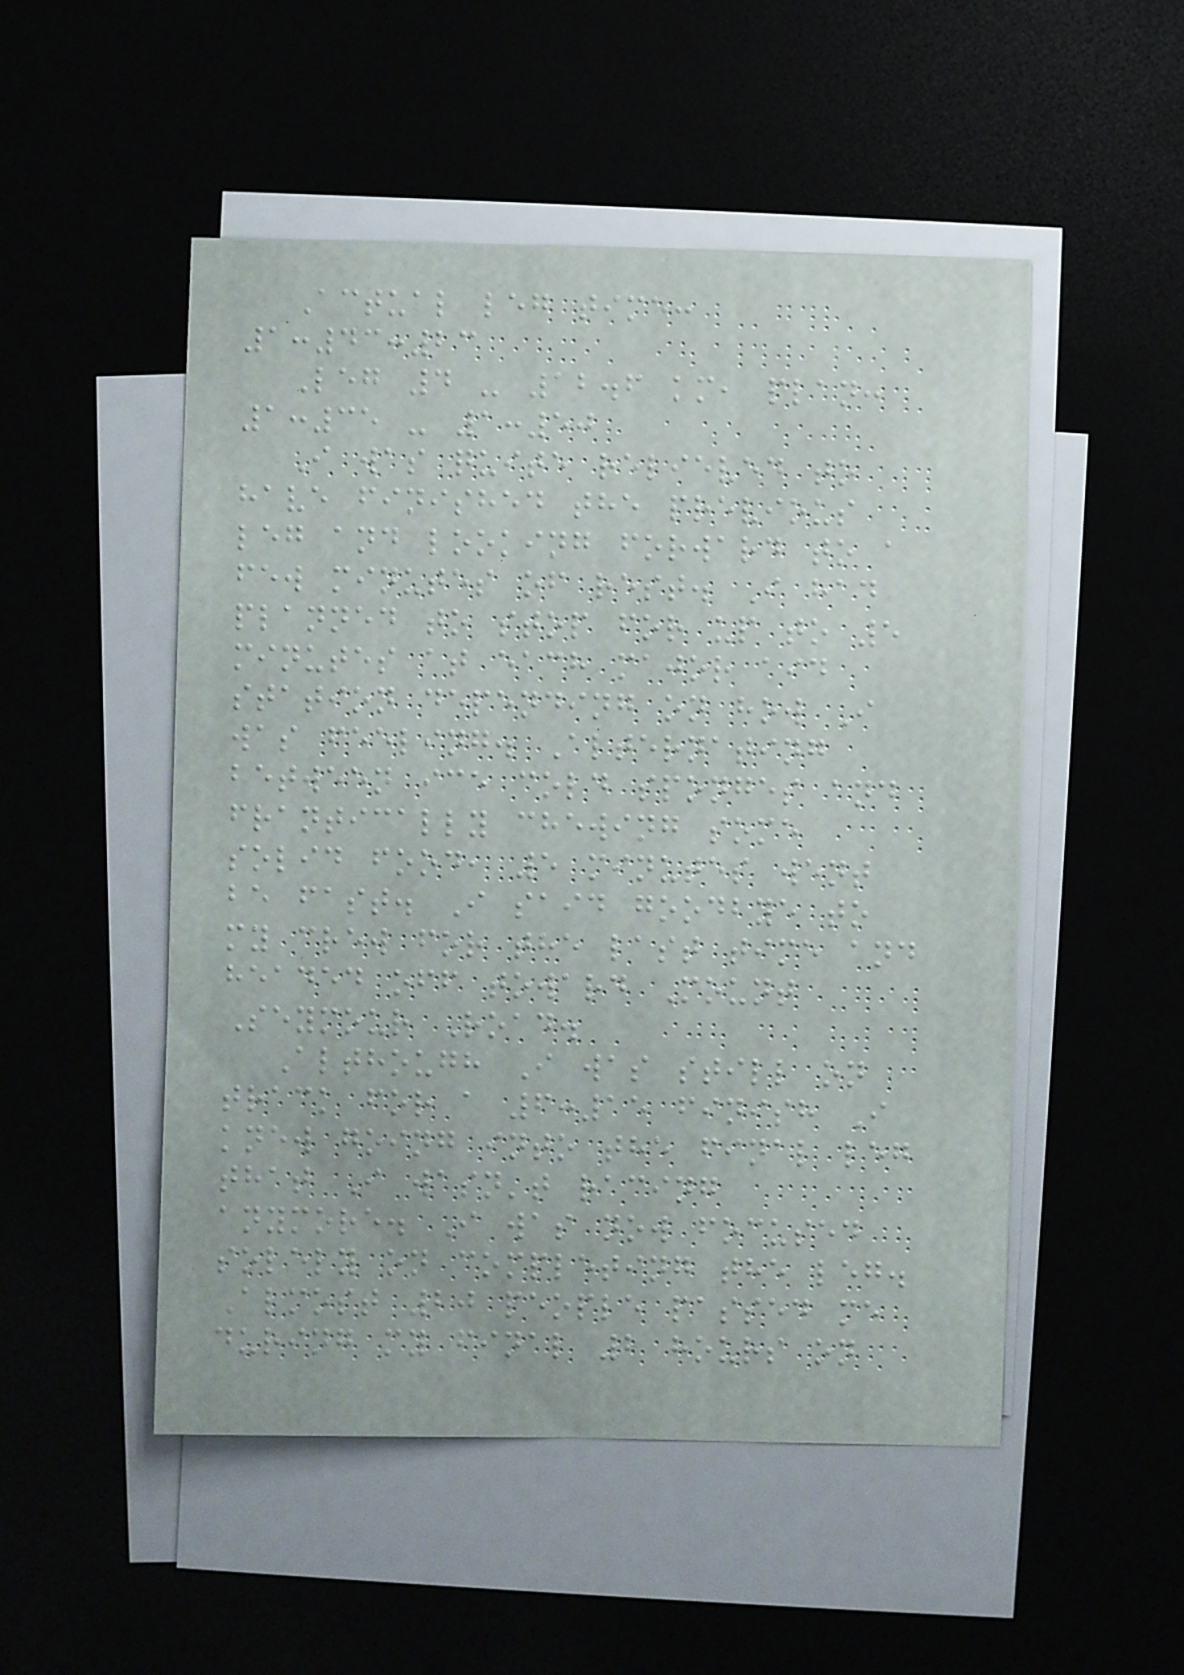Actual leg time:
1:43:23
Leg 4 - 12.6 km, plan:
1:35 - 1:50
I was quite relieved to
have finished the previous
leg and looking forward to a
few minutes of rest. I had
planned to stop for up to 5
minutes at each major aid
station depending on how I
was feeling. Alternating
between ice cold sponges and
frantically chewing some
solid food, 5 minutes went
be fast. I said goodbye to
my crew for the last time and
headed off toward Mount
Seymour Road.
Although I was still on
track for a 6:15 finish I
knew going into the final leg
that I wasn't racing
anymore. I was now focused
solely on completing the leg.
Almost 20 people passed me
during my final 2 hours on
